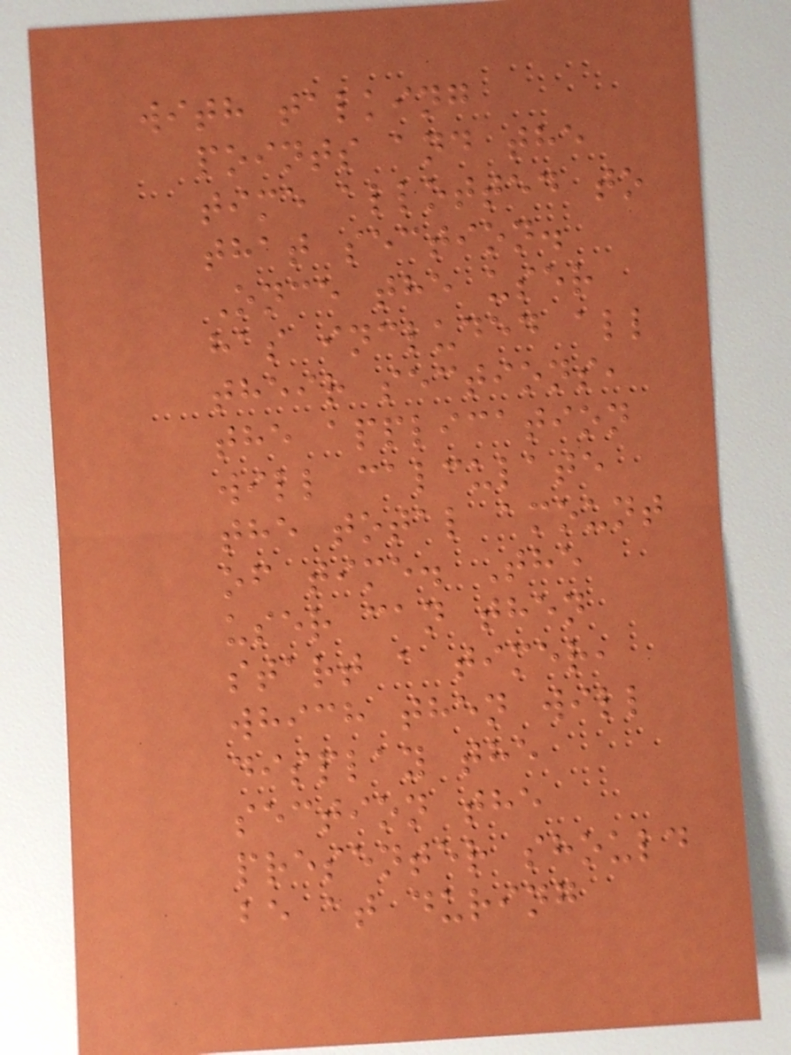with talking
points and the
time allotted to
that section.
Once the user
has included all
their sections,
the application
will calculate
the total amount
of time. The
user can then
start a timer,
which then will
display the
section the
presenter should
be at during
